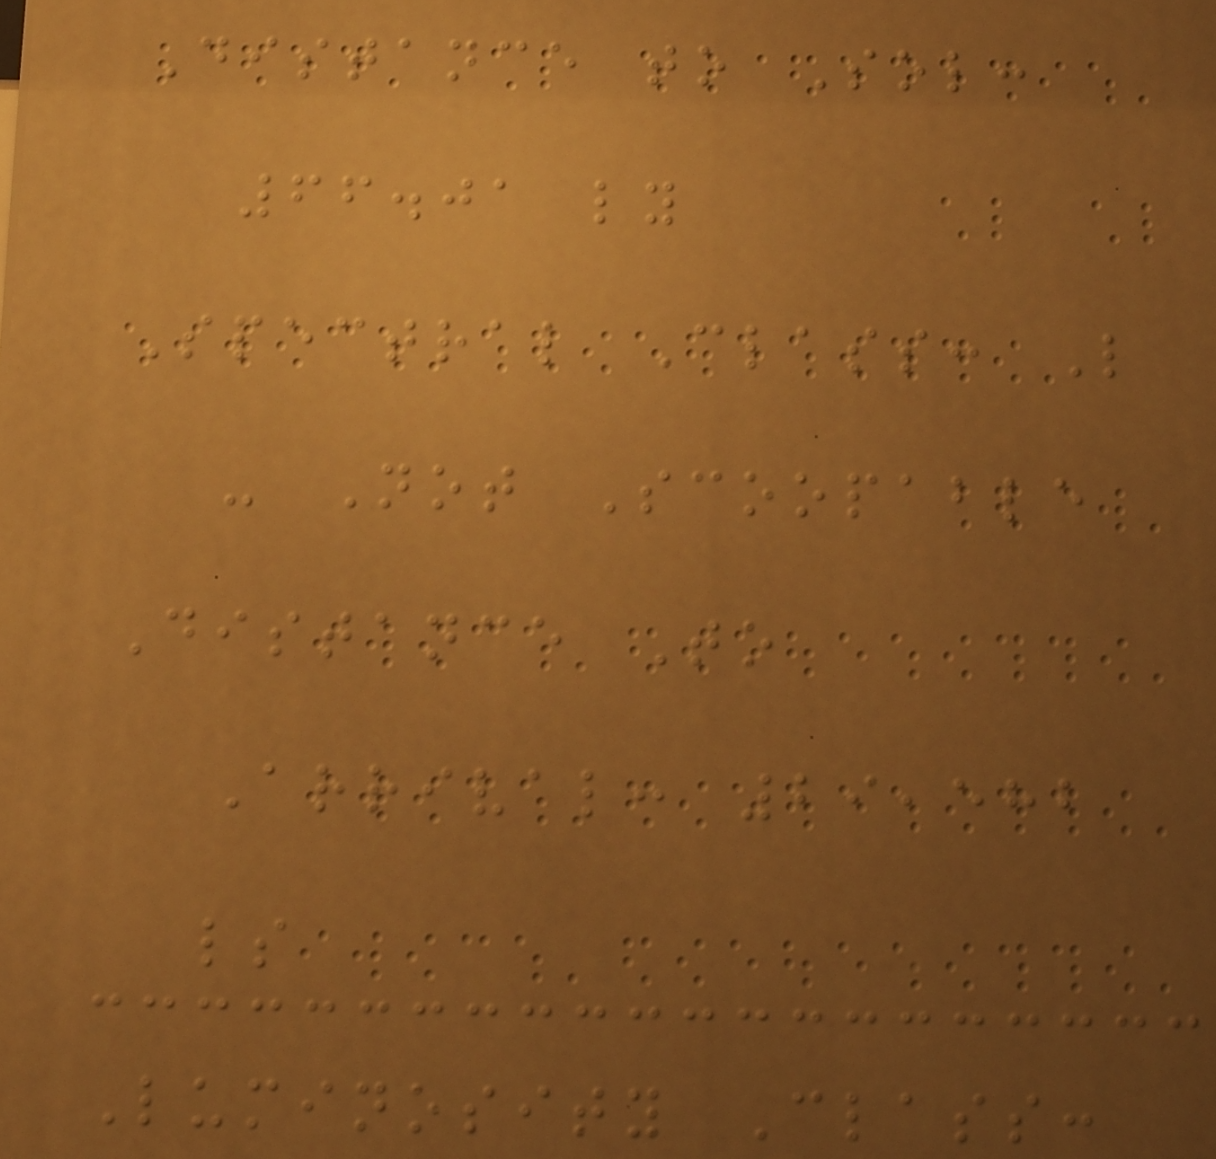Distance to Sol:
66.01 ly
Spectral Class: L
- Not Scoopable
Distance To
Arrival: 29,582
ls
Luminosity Class:
